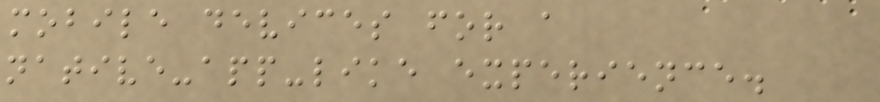mobile devices for a
native-app-like experience.
